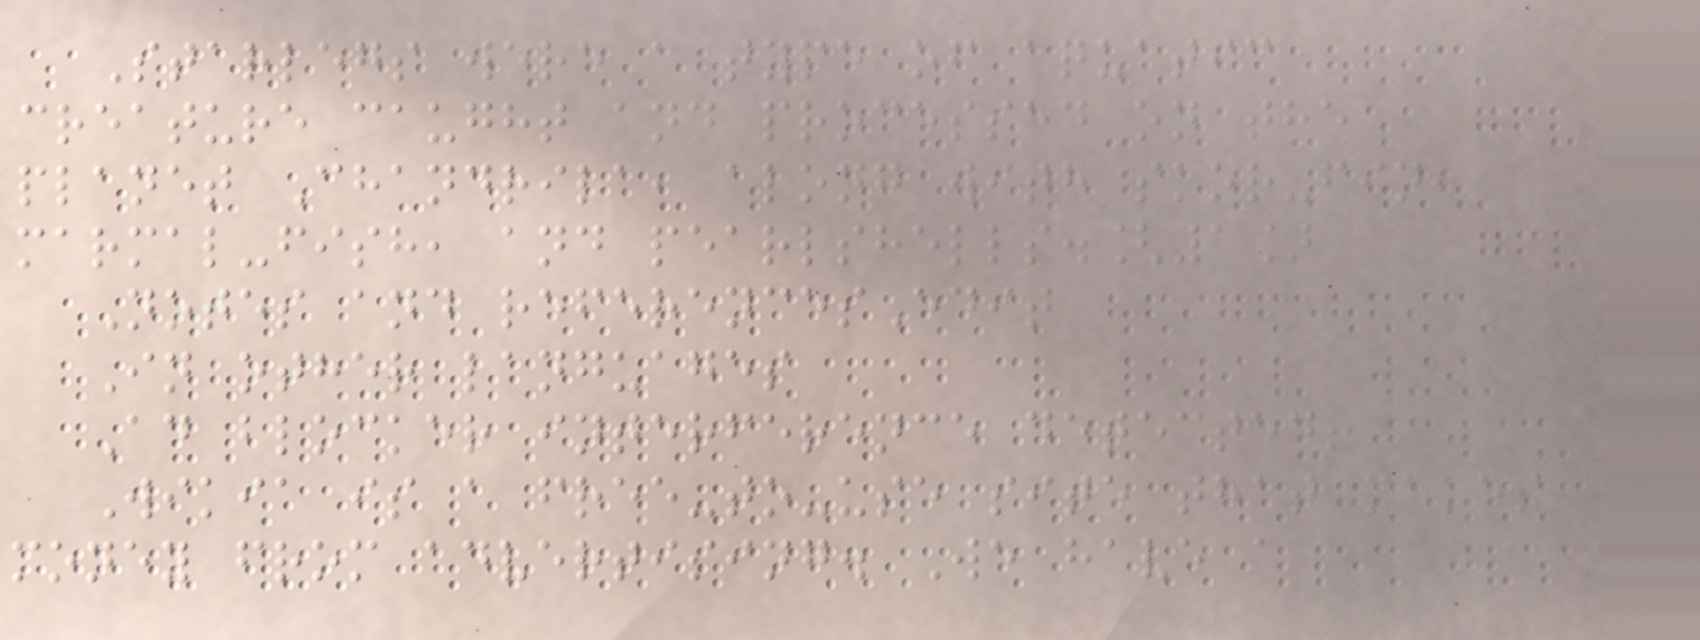Starlegs were a type of aquatic
creature caught and processed on the
planet Chandrila, along with skor-fin,
marmal-fish, and pearlshells.[1]
Notes and referencesEdit
In other languages
Ad blocker interference detected!
Wikia is a free-to-use site that makes
money from advertising. We have a
